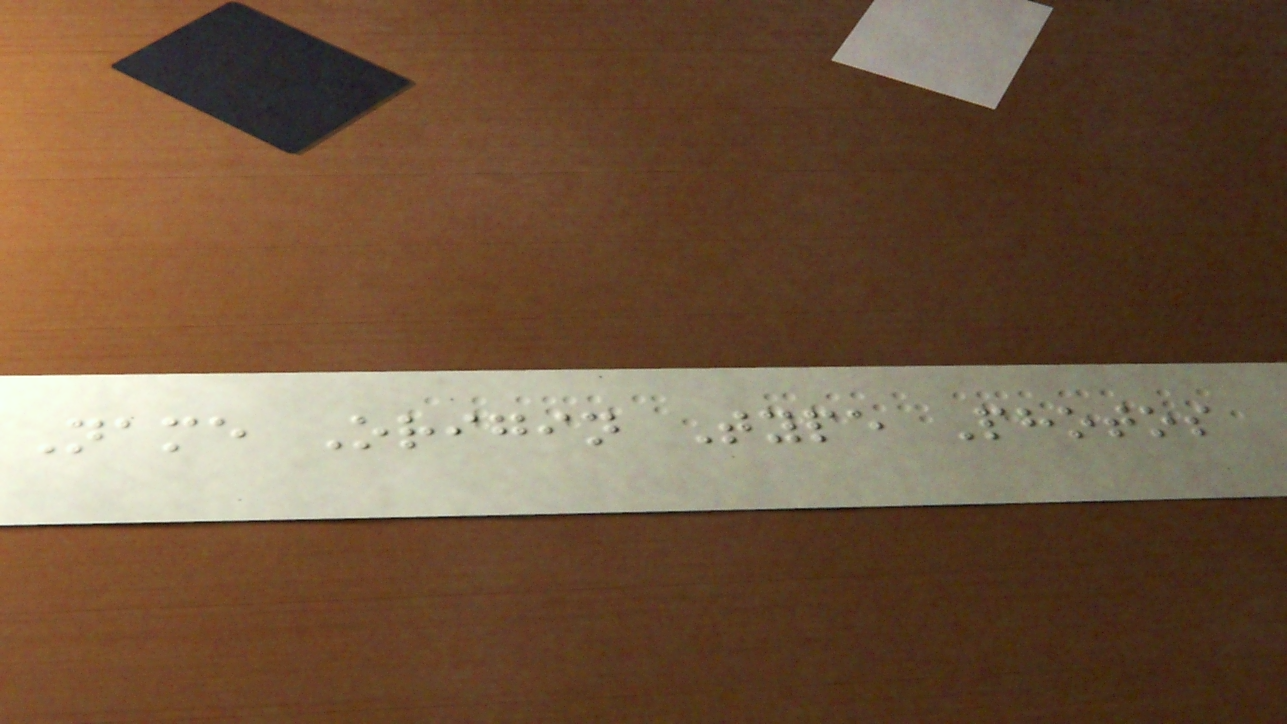Name Origin Type Photos
